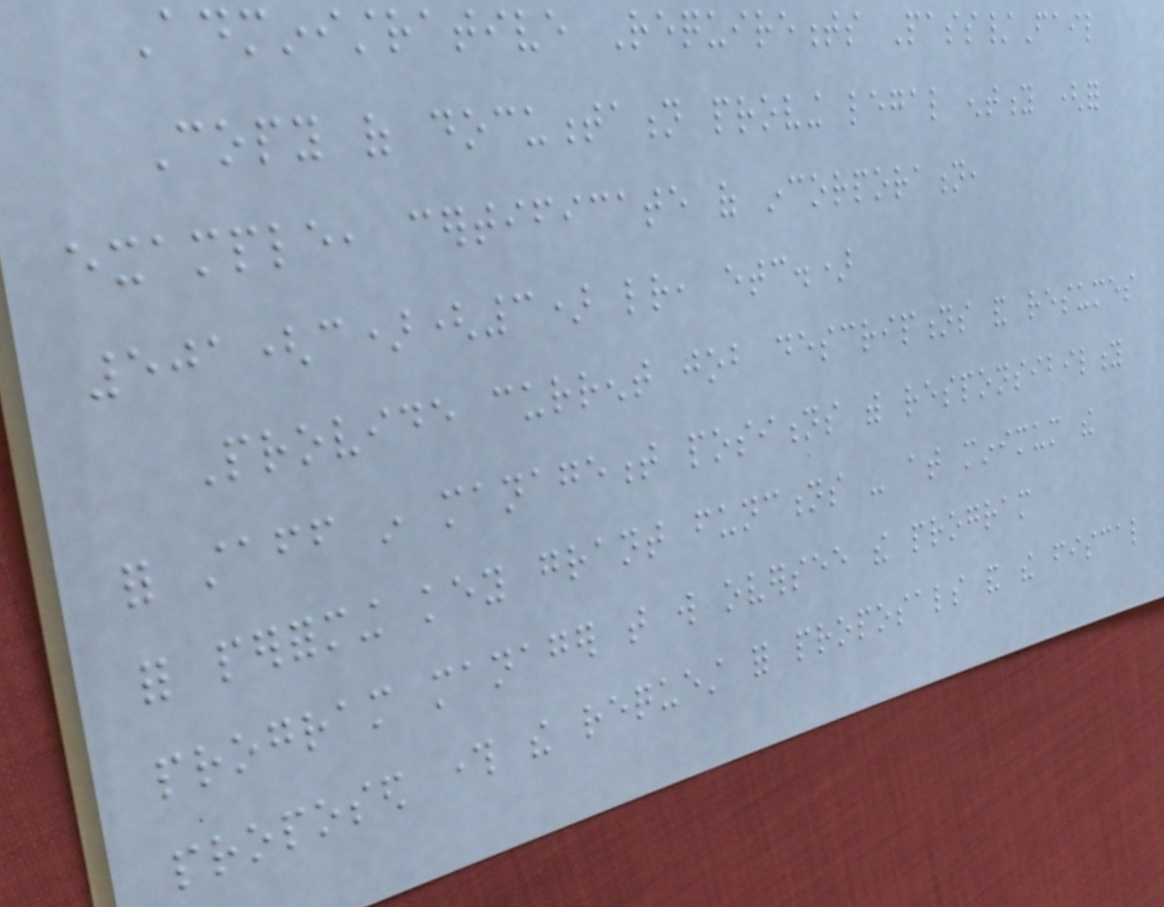Administrative Requirements Pass/Fail
Copy of documentation proving legal entity (for
example, certificate of incorporation,
501(c)(3) letter, etc.)
Provide current job descriptions and resumes
for staff in management positions with responsibility
for performing key grant functions - at minimum the
program manager that will oversee the program
proposed through the request for proposals and the fiscal
